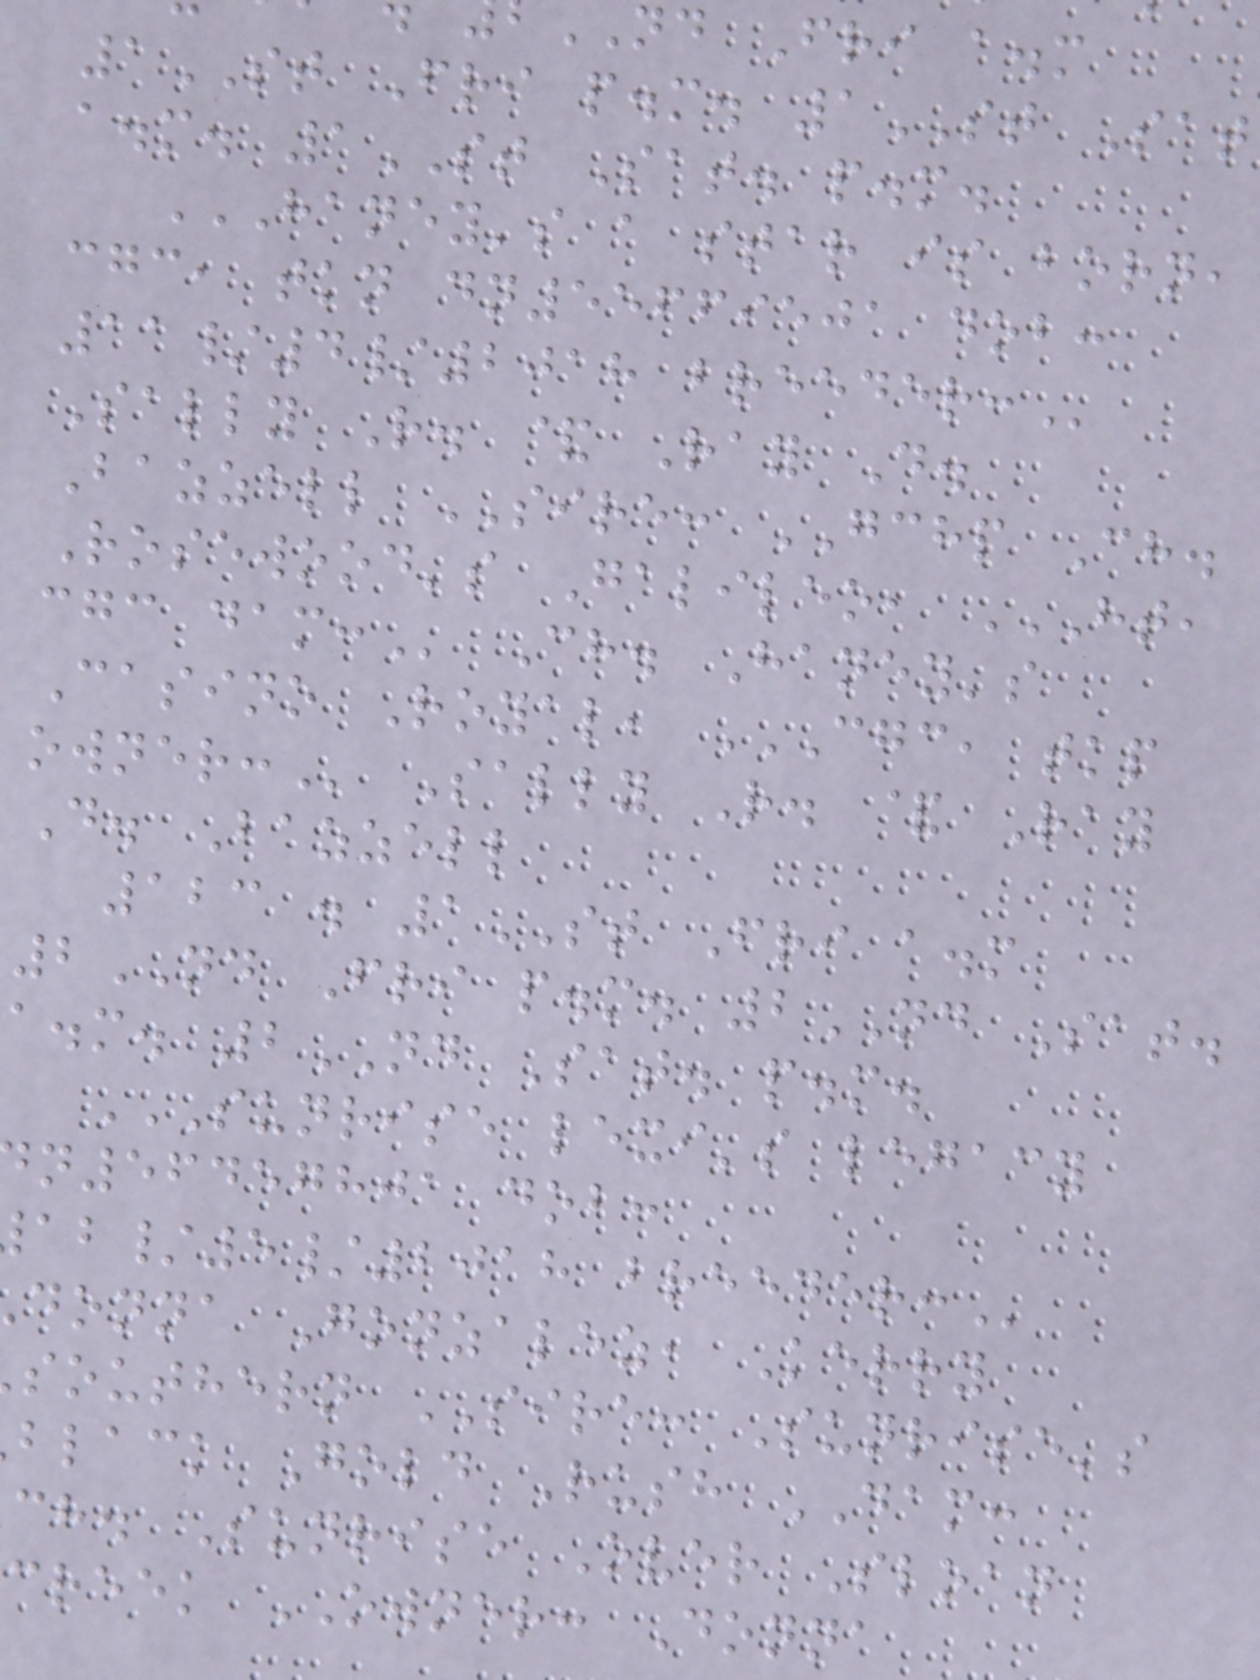nd Fri a.m
1ST Fri p.m. 1ST Sat
a.m. 1ST Sat. p.m.
HANEY'S A STAR IS BORN,
cgc, tkn dn55669501 dob:
11/4/2018
Sally R. & Ray D.
Bazzell SIRE: GCHP Ch.
Rosewood's Galileo, HT,
Casino Royal, CGC, TKP
Sally R. & Ray
D. Bazzell
123 . 1ST Fri a.m
2ND Fri p.m. 2ND Sat.
a.m. 2ND Sat. p.m.
SUNRISE LEXI'S LEGACY
n56457801 dob:
/5/2018
donna Gonzalez, Kerry
southern SIRE: Sunrise's
black Gold Rush DAM:
ch. Sunrise Over Sloan
creek OWNER: Donna
